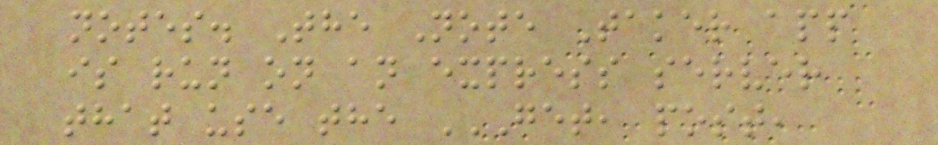notes. The Note Taker app
is run on an express server
that use the GET, POST,
